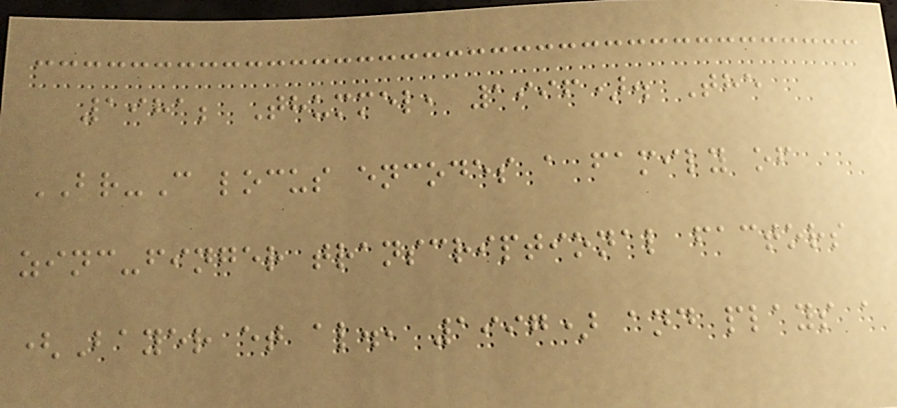1981; Thummel, 1996). The
BR-C locus encodes a family of
zinc-finger transcriptional factors
(Bayer et al., 1997) and plays a
